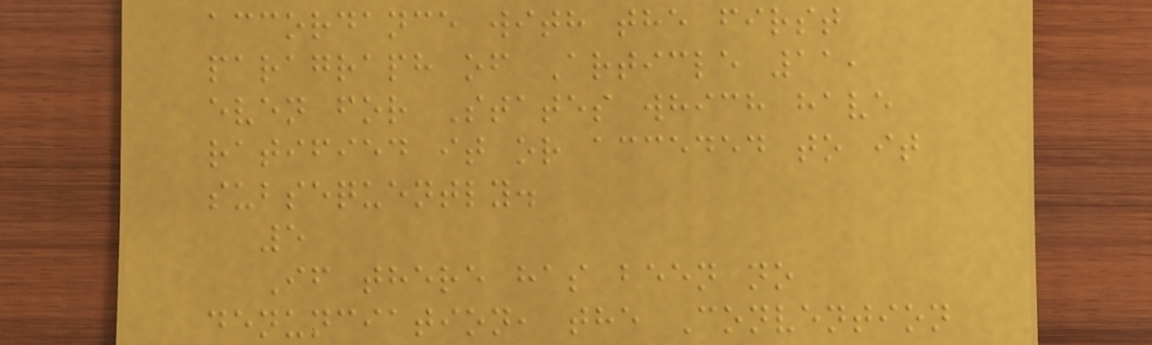accordance with the first
paragraph of Article 11,
even for States which have
ratified it or acceded to it
subsequently.
5
If there has been no
denunciation, the Convention
